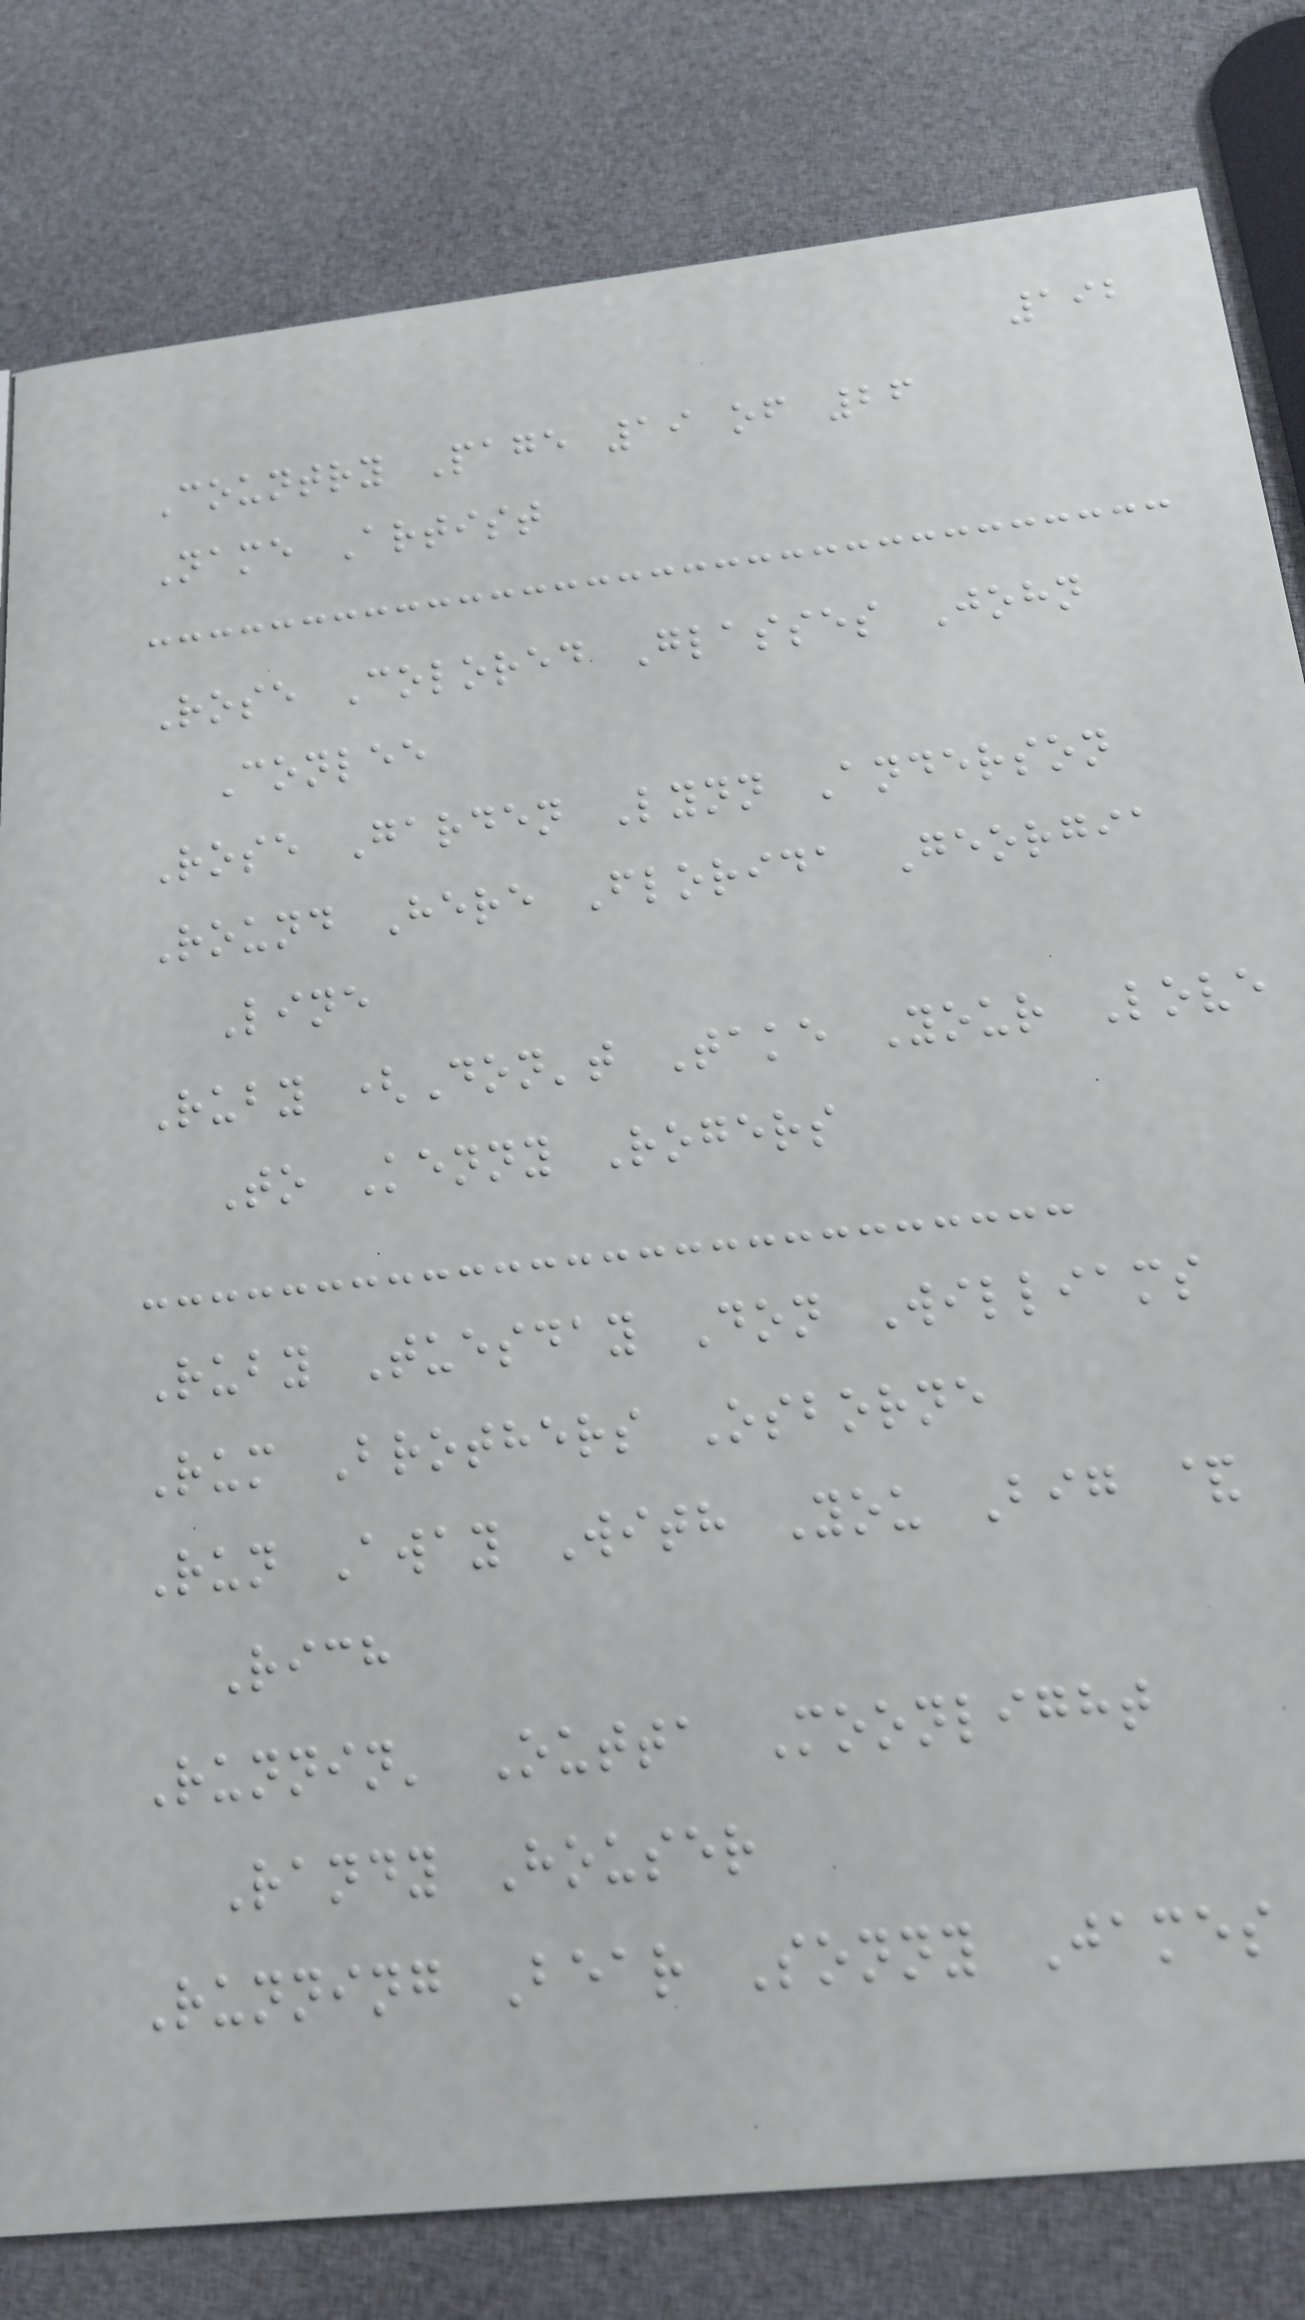192
Country Page 19 of 26
Name Artist
Rose Colored Glasses John
Conlee
Rose Garden Lynn Anderson
Round Here Florida Georgia
Line
Ruby (Don't Take Your Love
To Kenny Rogers
Ruby Tuesday Don Williams
Rum Brothers Osborne
Run Away With You Big &
Rich
Runnin' Outta Moonlight
Randy Houser
Running Bear Sonny James
